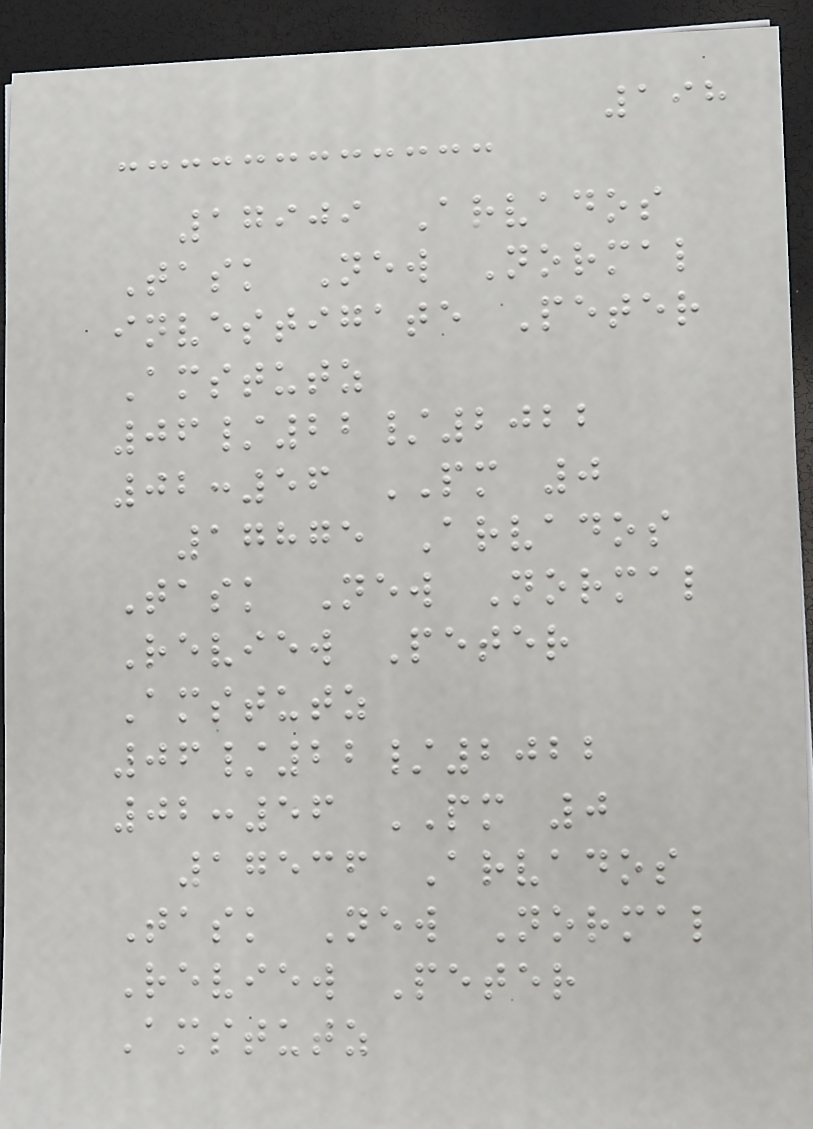198
17909 Arvados
Task New Normal
investigate Peter
Amstutz
06/22/2022
02:56 PM 0
17875 Arvados
Task New Normal
Review Peter
Amstutz
06/22/2022
02:56 PM 0
17536 Arvados
Task New Normal
Review Peter
Amstutz
